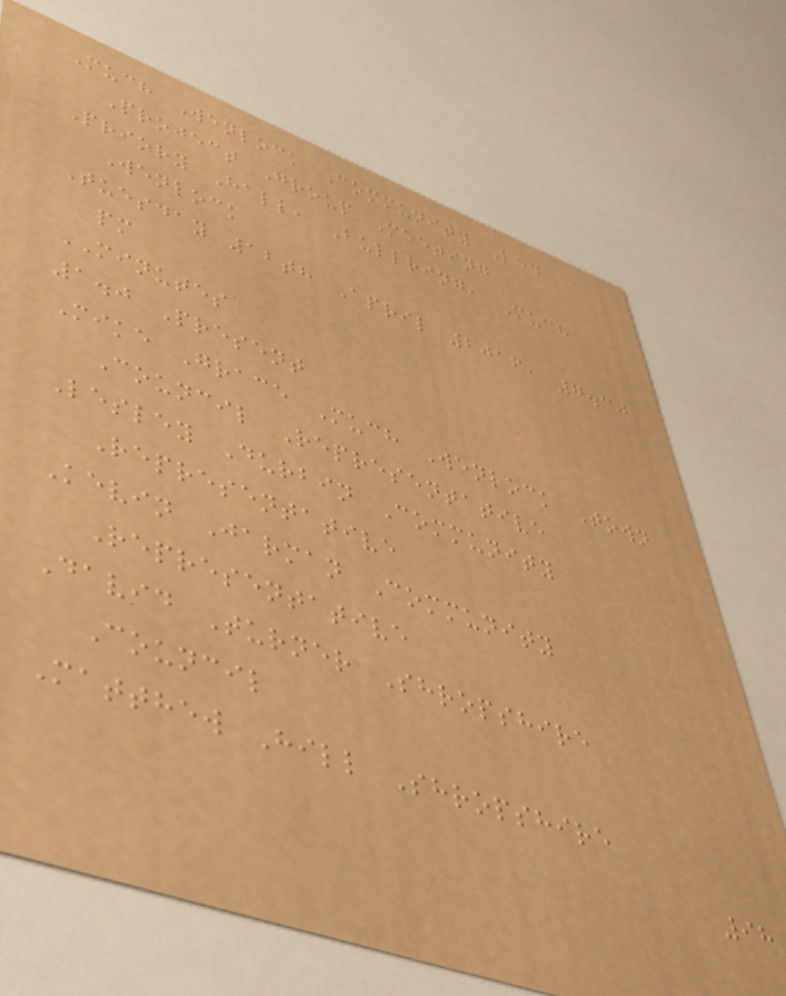Much Wenlock Community Led
Project Group Meeting
Priory Hall, Bullring, Much
Wenlock
Tuesday 12th April 2016, 7.30
pm
MINUTES
1.0 Present
Mike Grace Much Wenlock Town
Council Representative
Lesley Durbin Community
Representative
Kevin Jarman Community
Representative
David Turner Shropshire
Council
Matthew Hill Shropshire
98
